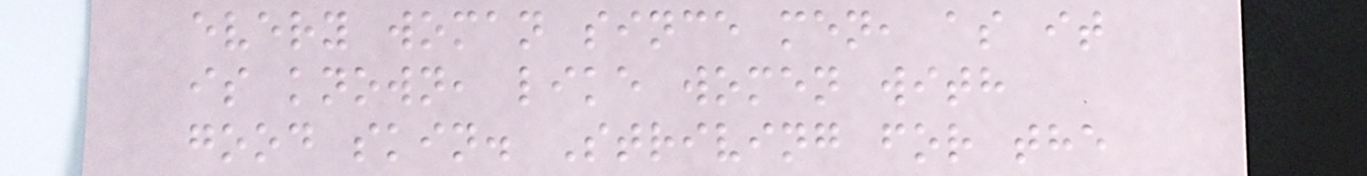every woman since men, as it
is known, like women with
good skin. Striving for the
